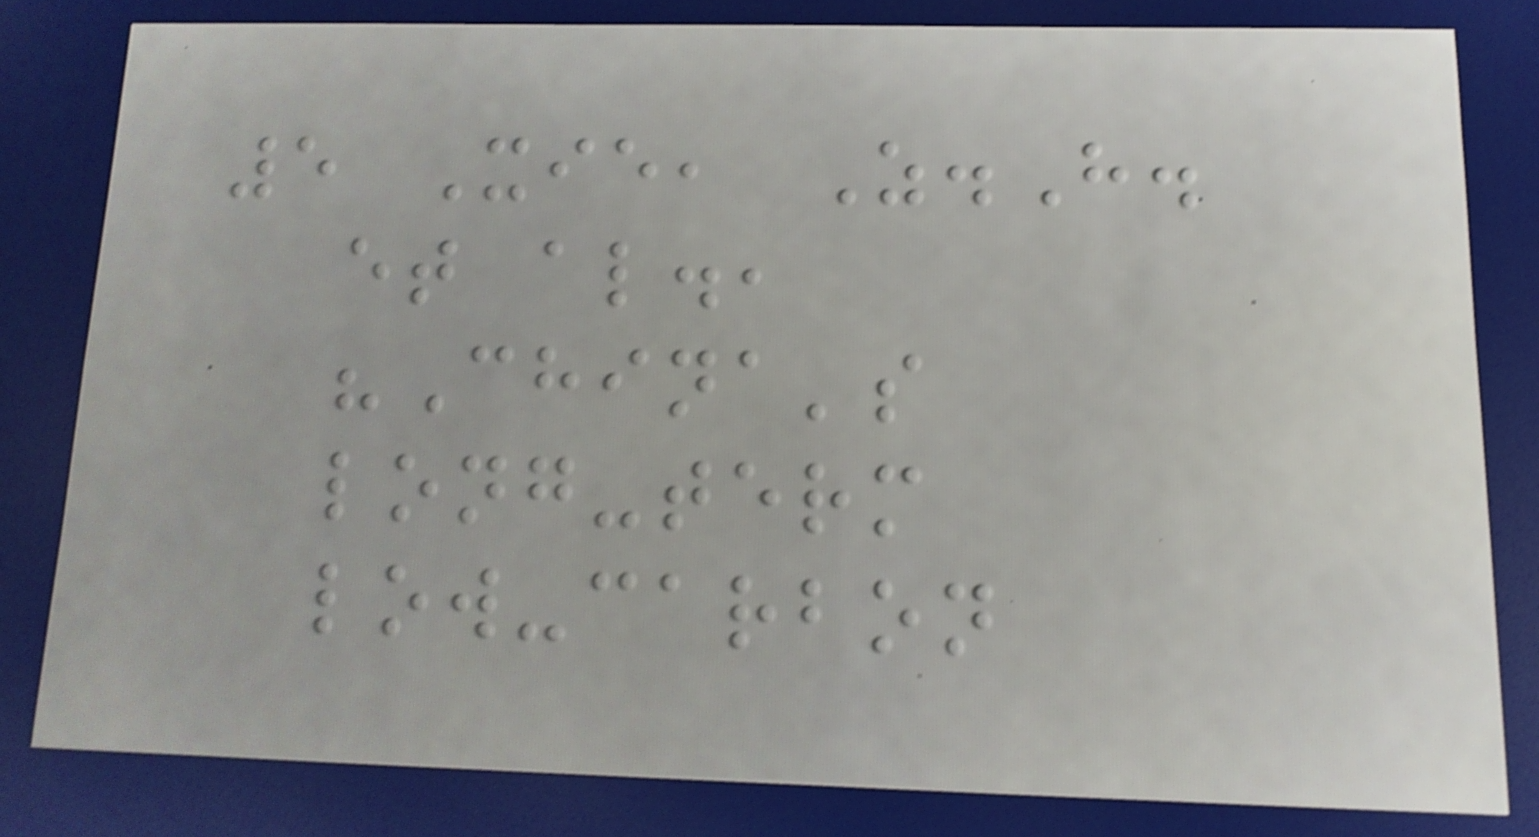5 Xie, Z.H.
et al.,
"China's
long-term
low-carbon
